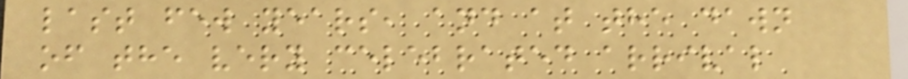last few years, and at the dawn
of the very celebrated arrival
